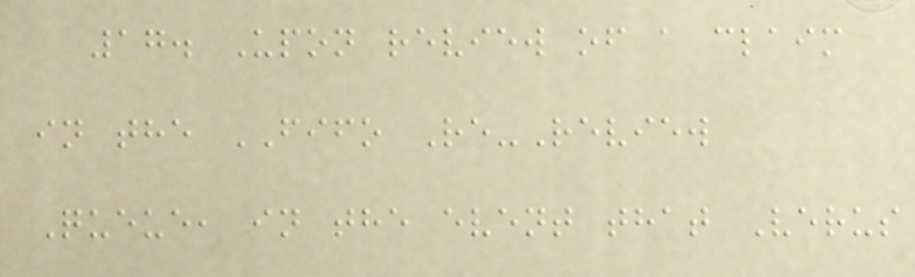17. Upon review of a claim
in the FIFO Re-Review
Queue, in the event that Verus
